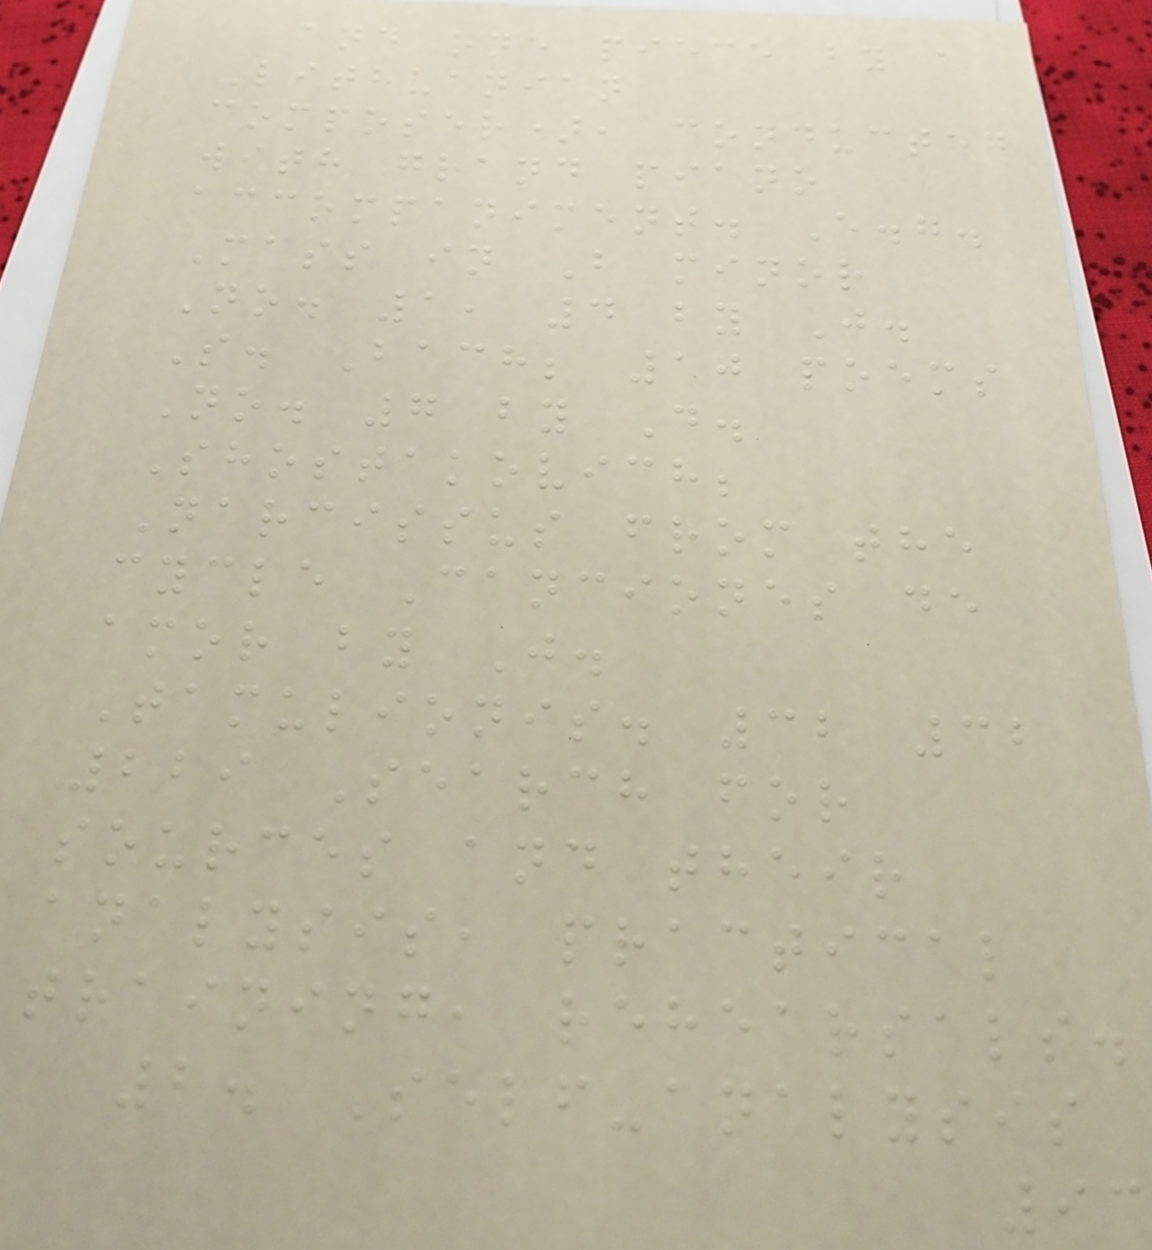and one piece by a
Lithuanian
composer), conducted
with grand piano
accompaniment. E.g.
Mass in B minor
No. 1, 4 by J.
S. Bach; 10 poems
No. 7 by D.
Shostakovich;
Narcissus from the
cycle Canciones de
amor by J.
Tamulionis. 32 32
229 Search for
sources and their
analysis, practical
training, rehearsals.
2. Self-analysis
93
